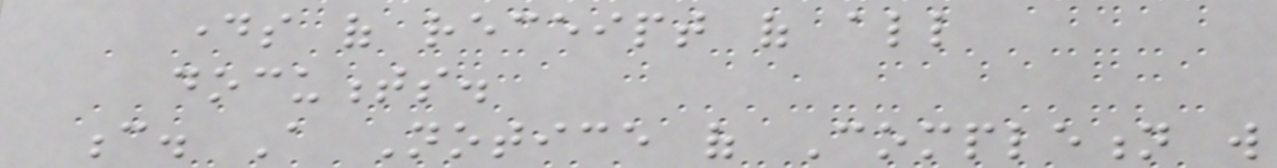days of receipt of all
documents.
c. A Notice of Completion will
